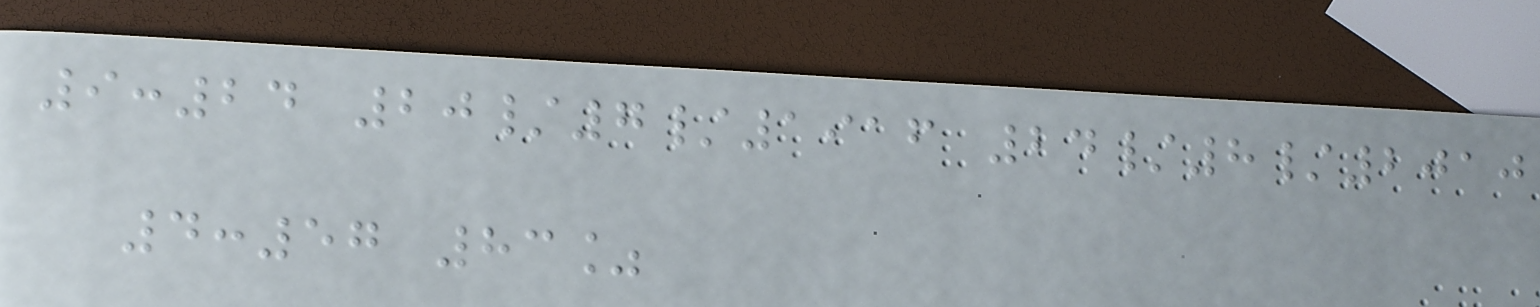9:24 20/7/1916 24/8/2010
4:57 83%
